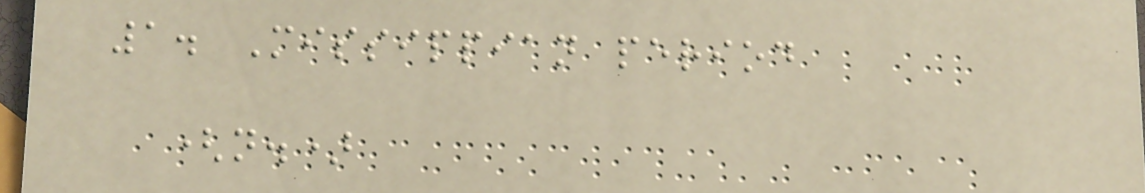1. Missippian period
(n.)
